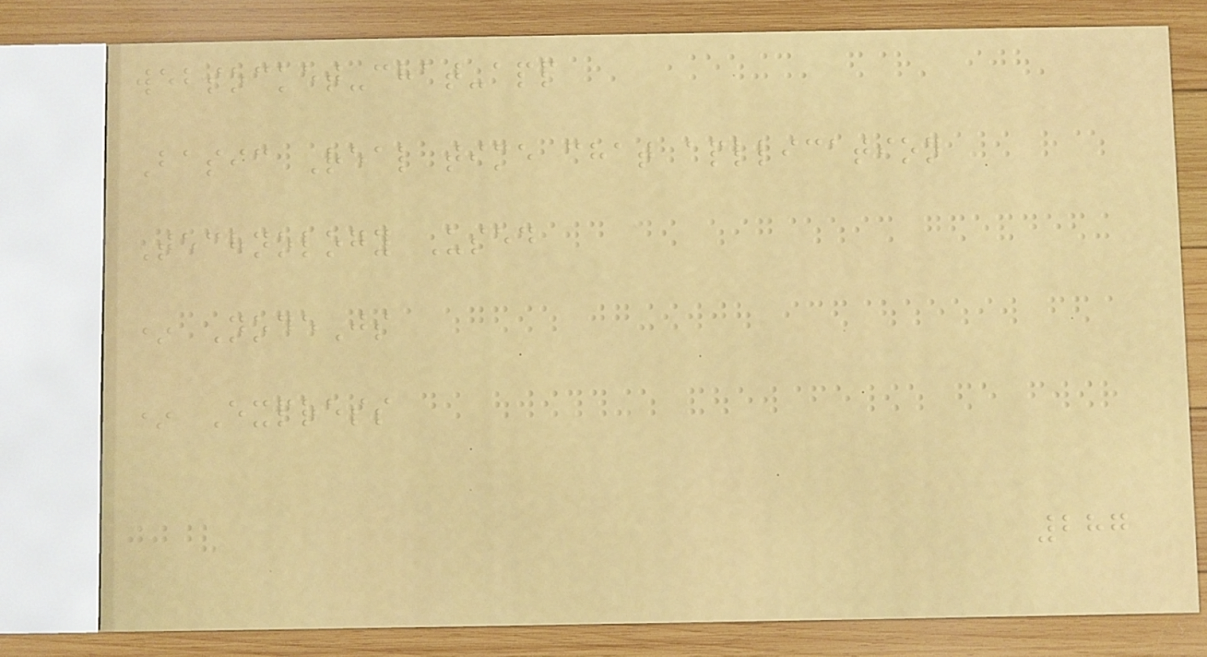websocket-chat-app
Basic Real time chat apllication
Technology Used
* NodeJs
* Express
287
